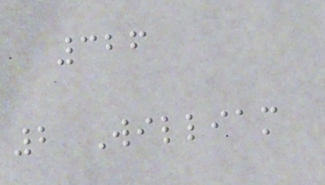326
2 William
